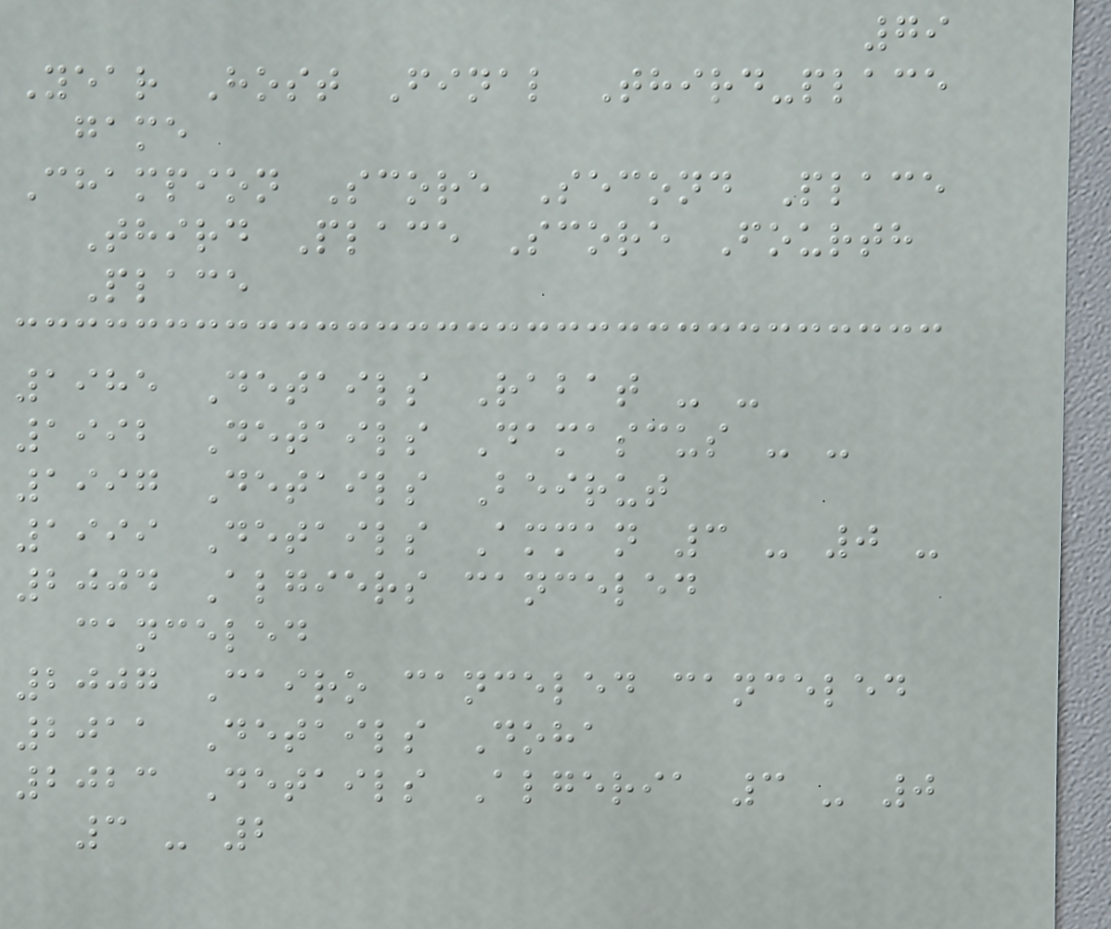79
Year Host Final Third-place
game
Champion Score Second Place
Third Place Score Fourth
Place
1985 Details Rabat - -
1992 Details Damascus - -
1997 Details Beirut
1999 Details Amman 3 - 0 -
2004 Algiers canceled
canceled
2007 Cairo canceled canceled
2011 Details Doha
2023 Details Algeria 3 - 0
3 - 2
